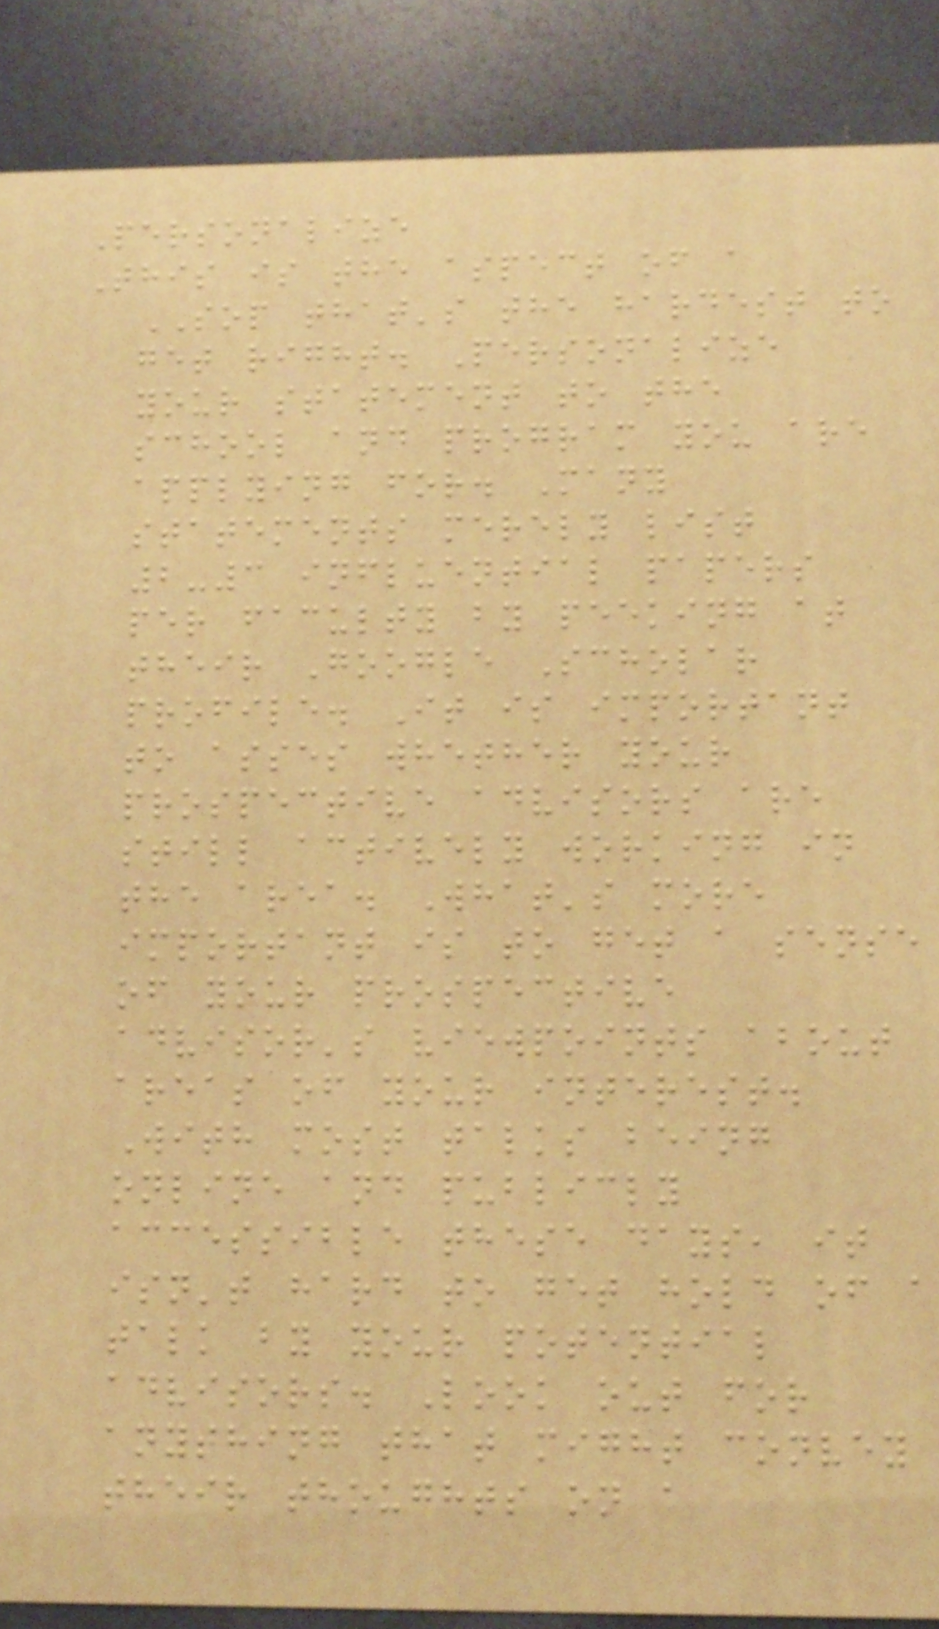Personalize
This is the aspect of a
SOP that's the hardest to
get right. Personalize
your statement to the
school and program you are
applying for. Many
statements merely list
2-3 influential papers
per faculty by peeking at
their Google Scholar
profile. It is important
to asses whether your
prospective advisors are
still actively working in
the area. What's more
important is to get a sense
of your prospective
advisor's viewpoints about
areas of your interest.
With most talks being
online and publicly
accessible these days, it
isn't hard to get hold of a
talk by your potential
advisors. Look out for
anything that might convey
their thoughts on a
